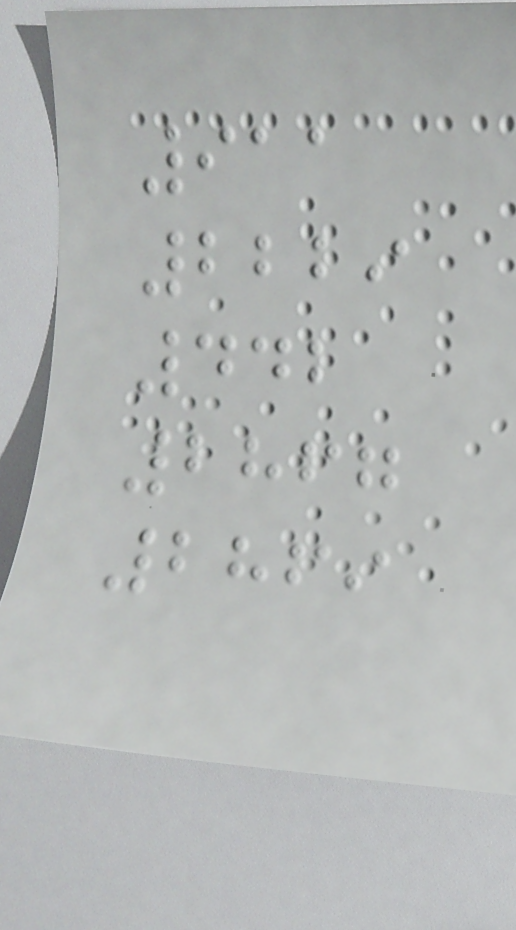911
2229
442
2867
2869
